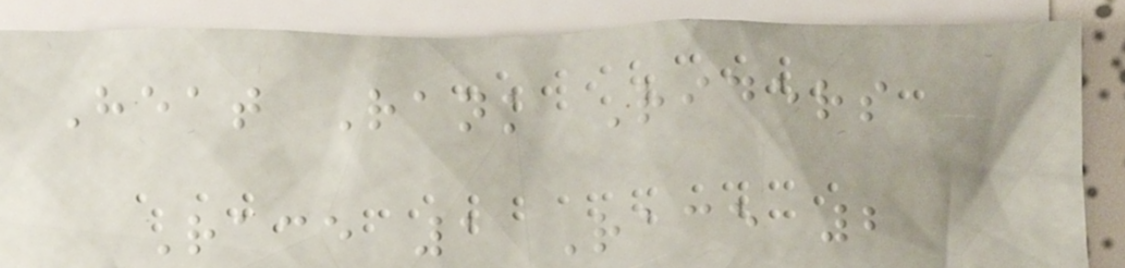Heat Rank Riders
Race 1 Race 2
